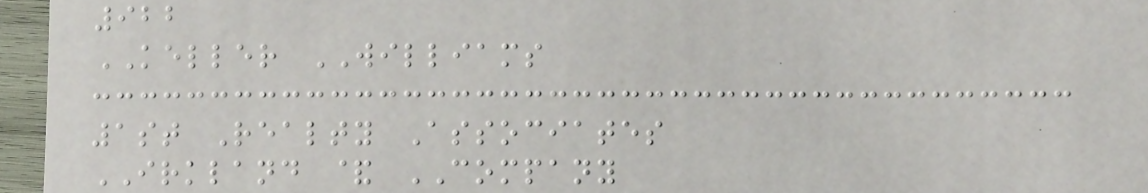922
KELLER WILLIAMS
1st Realty Associates
IRKLAND & COMPANY
